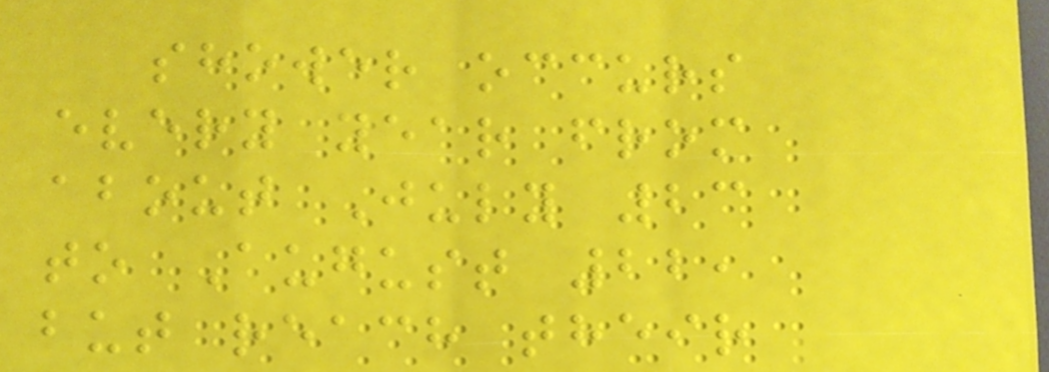shower occurs
every year from
about July 23
to August 22,
but reach their
